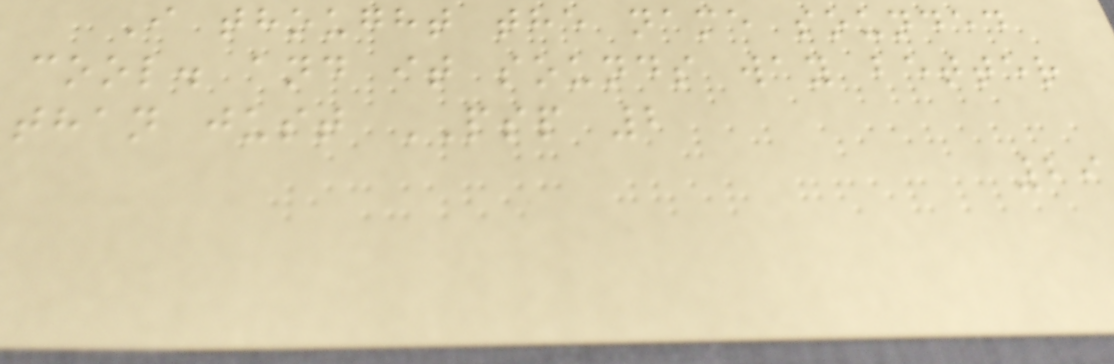I thought the name sounded
cool. and it sounds way better
than just PSP 2
29
